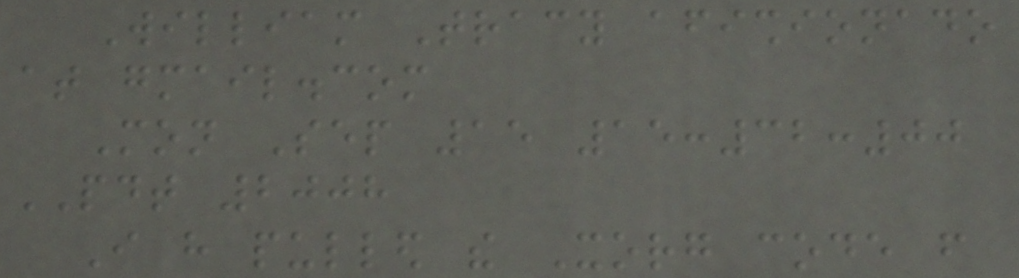William Tracy afishionado
at gmail.com
Mon Sep 15 15:32:00
PDT 2008
I have pulled the Xorg code from
